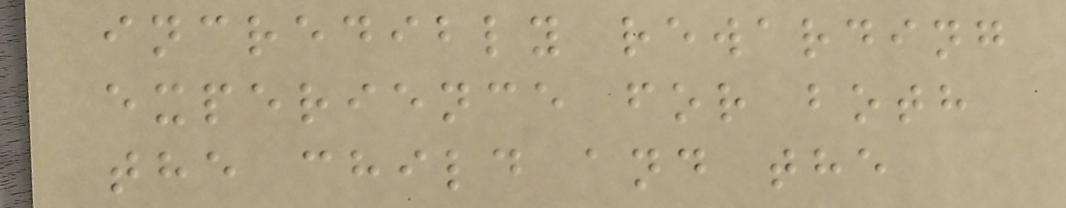incredibly rewarding
experience for both
the child and the
